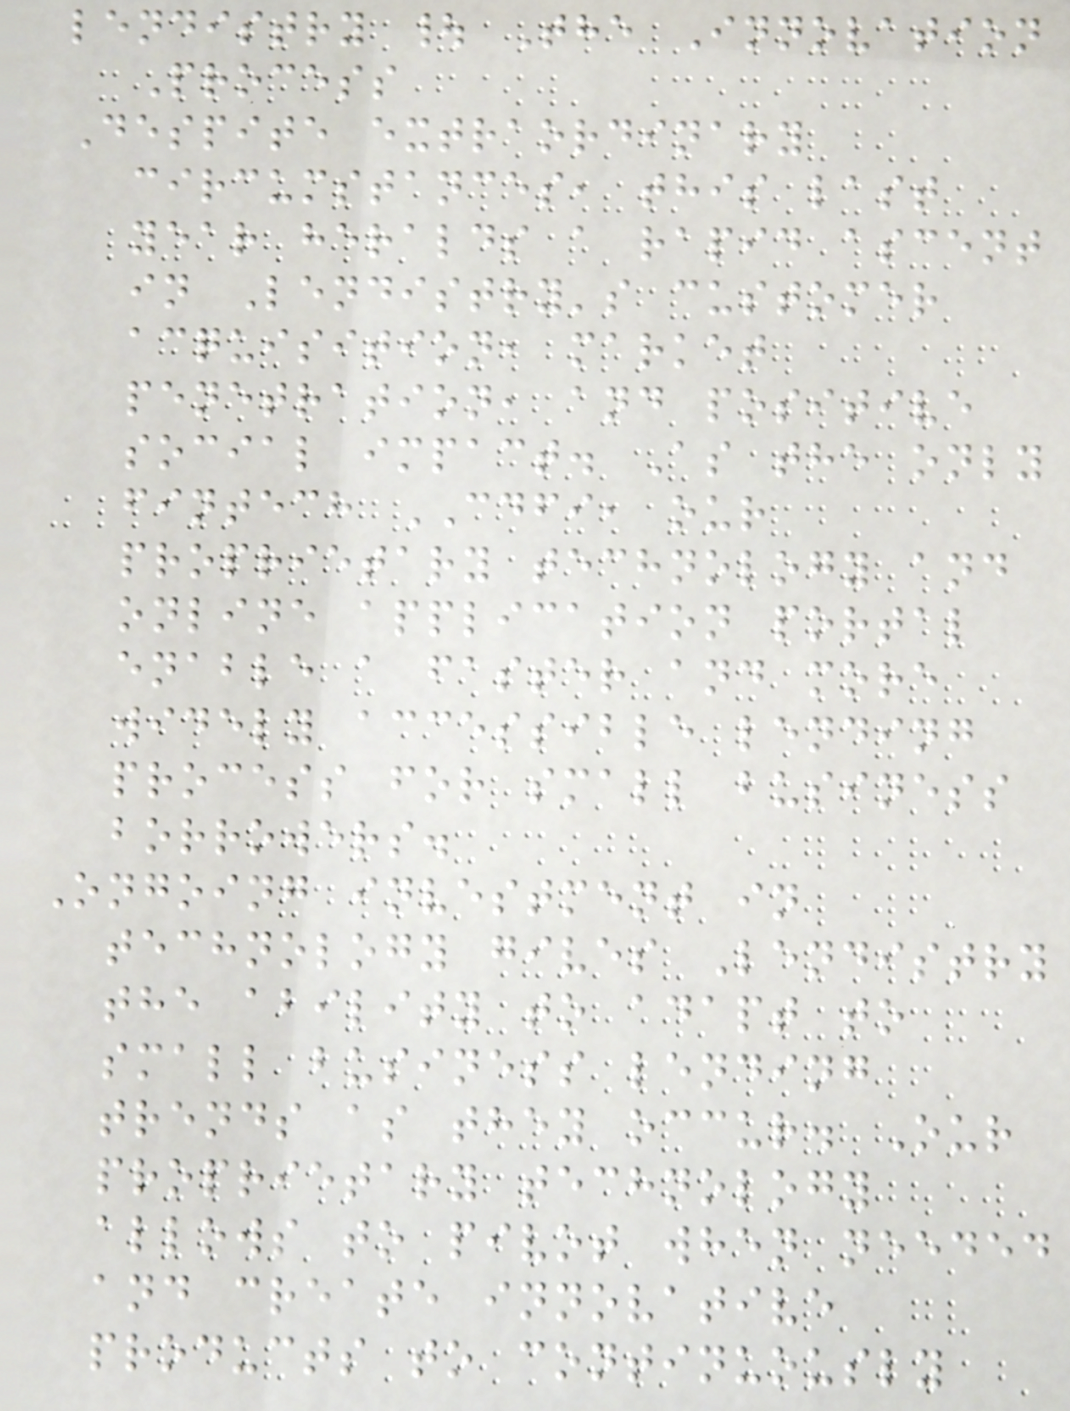lendistry | The Innovation
Process
Despite extraordinary
circumstances, this last
year heralds a rapid ascent
in Lendistry's customer
acquisition, market
penetration, and positive
social impact. As the only
fintech CDFI, our
proprietary technology and
online application portal
enable a faster and more
widely accessible lending
process for small business
borrowers.
Ongoing investment in
technology gives Lendistry
the ability to adapt to
small business lending
trends as they occur. Our
proprietary technology
allows to pivot when needed
and create innovative
products to continuously
